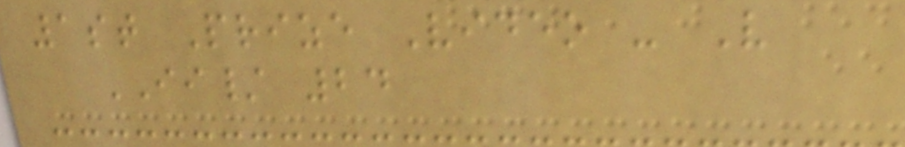1st Prize Video - V
II/ 24
